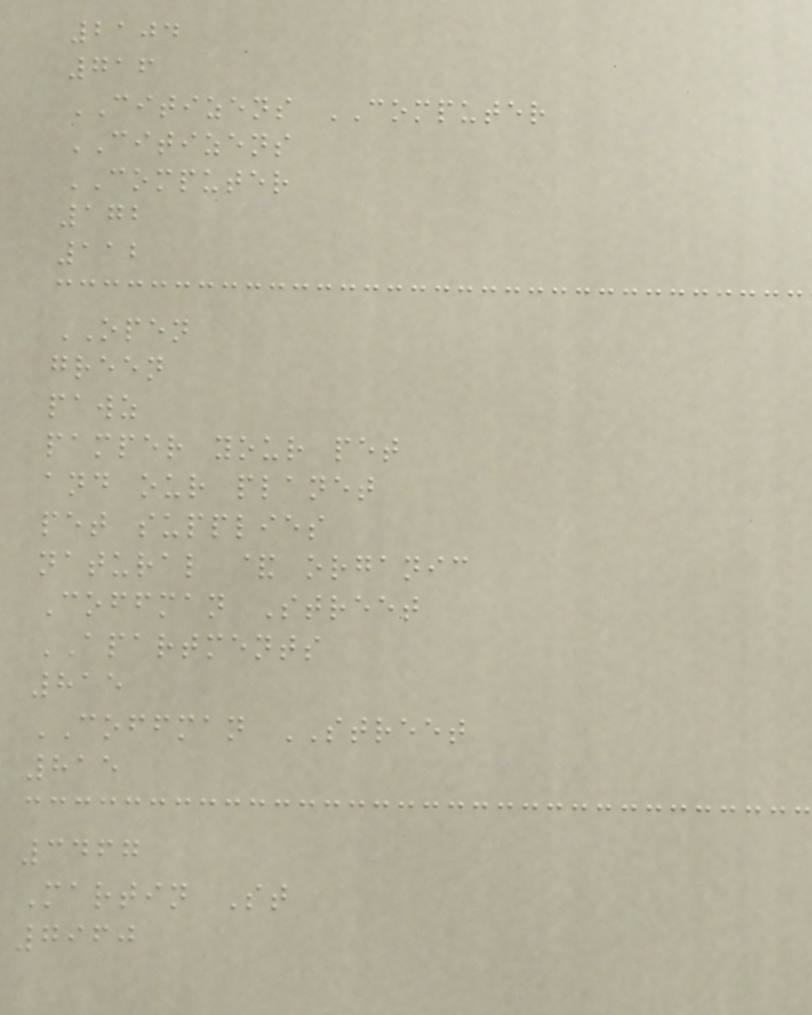2104
716
CITIZENS COMPUTER
CITIZENS
COMPUTER
172
112
OPEN
green
pawz
pamper your pet
and our planet
pet supplies
natural & organic
Coffman Street
APARTMENTS
815
COFFMAN STREET
815
3467
Martin St
7960
